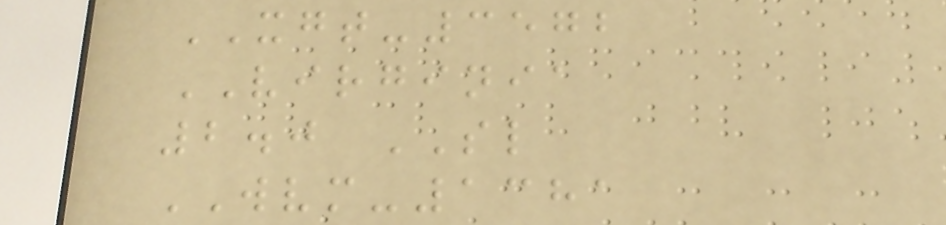XGT-3572
VIRGINIA
2.0 SL
WVM-1381
